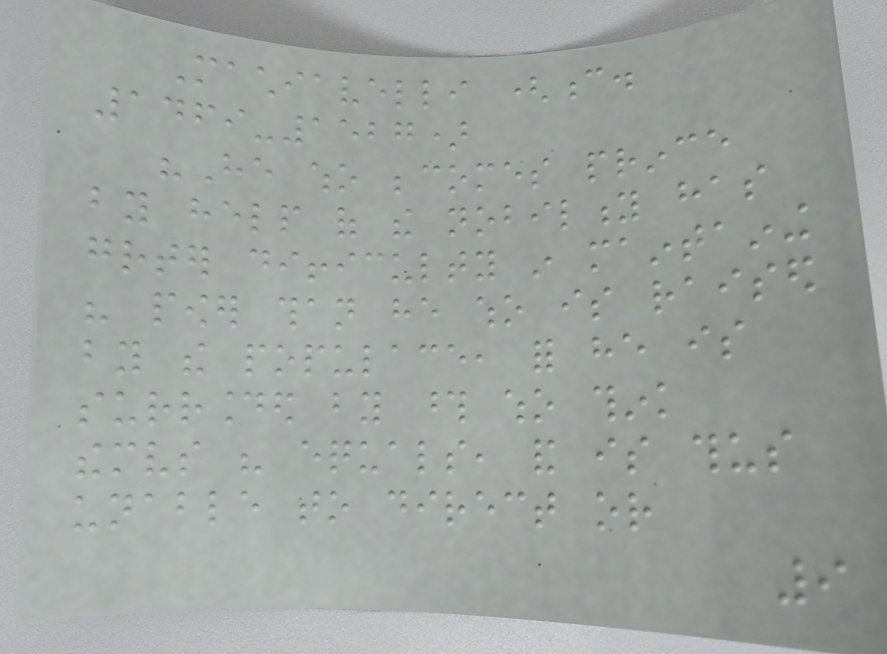Machiavelli (c.
1469-1527)
"He who becomes prince
by help of the nobility has
greater difficulty in maintaining
his power than he who is raised
by the populace, for he is
surrounded by those who think
themselves his equals, and is thus
unable to direct or
9
